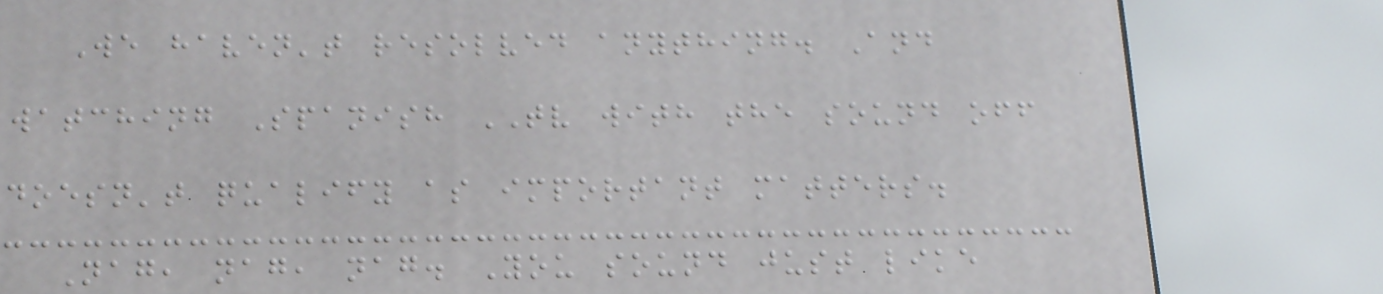We haven't resolved anything. And
watching Spanish TV with the sound off
doesn't qualify as important matters.
Nag, nag, nag. You sound just like
